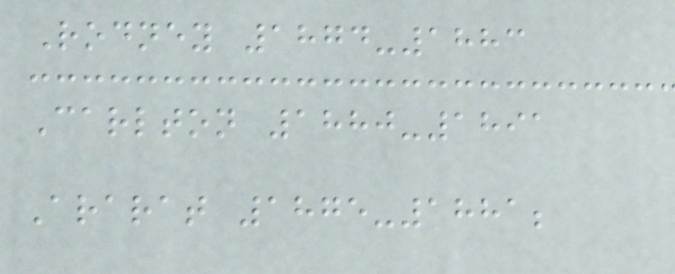Rodney 1874-1883
Carlton 1880-1891
Ararat 1875-1881;
